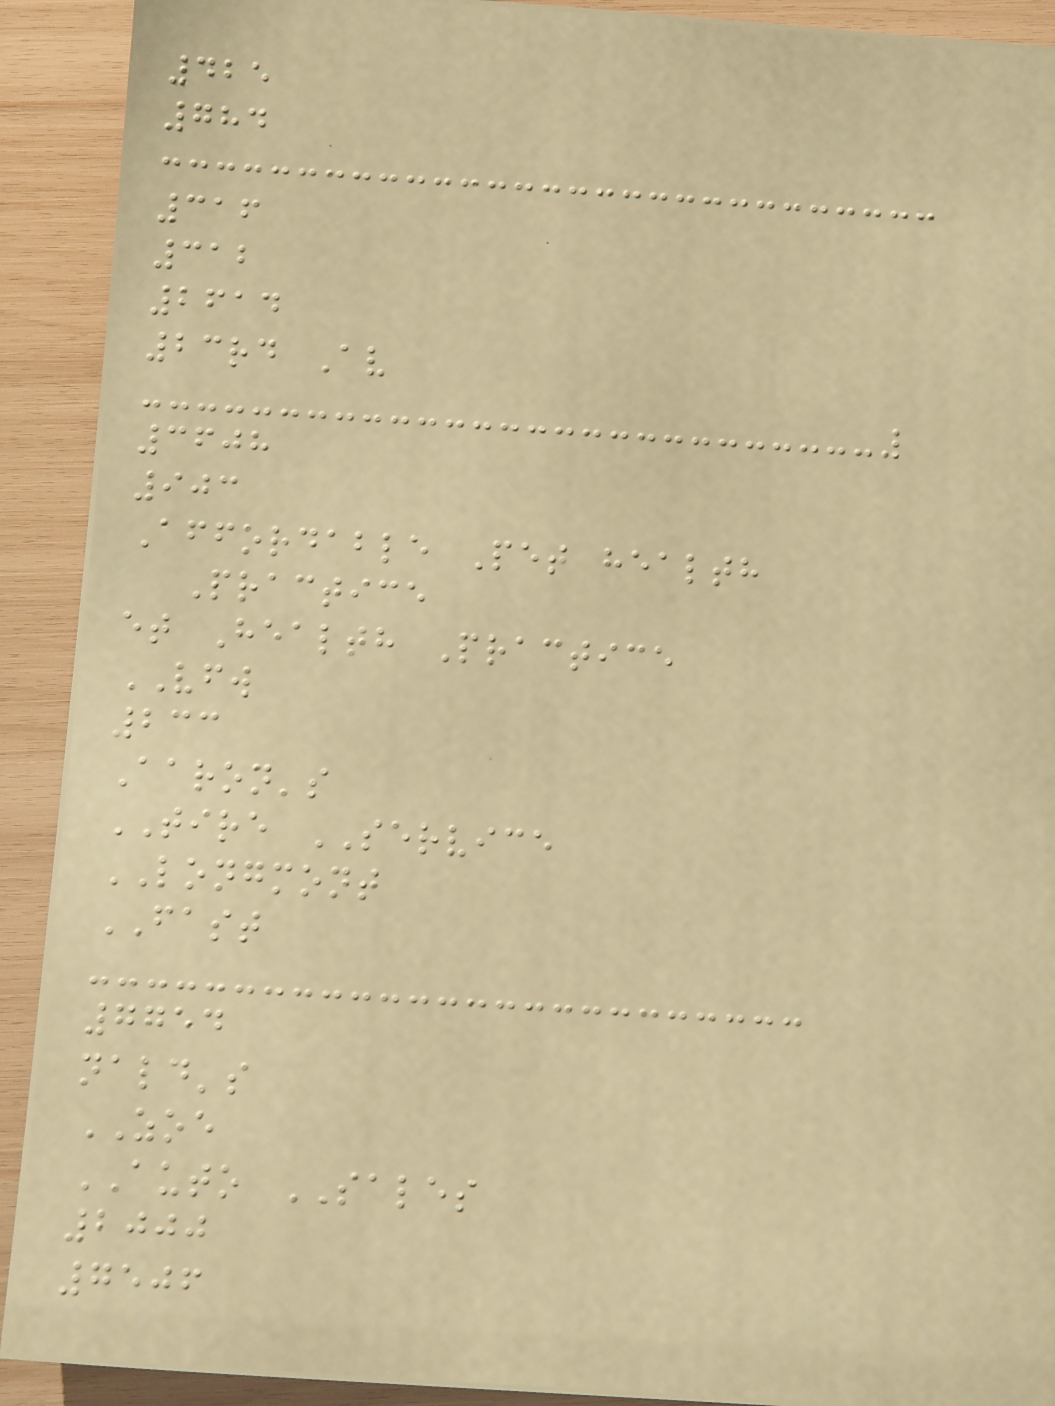425
784
316
312
2614
23rd Av
3608
903
Affordable Pet health
Practice
et Health Practice
VFW
233
Aaron's
TIRE SERVICE
LONGMONT
FAST
7754
nald's
ZOE
AUTO SALES
2000
7506
